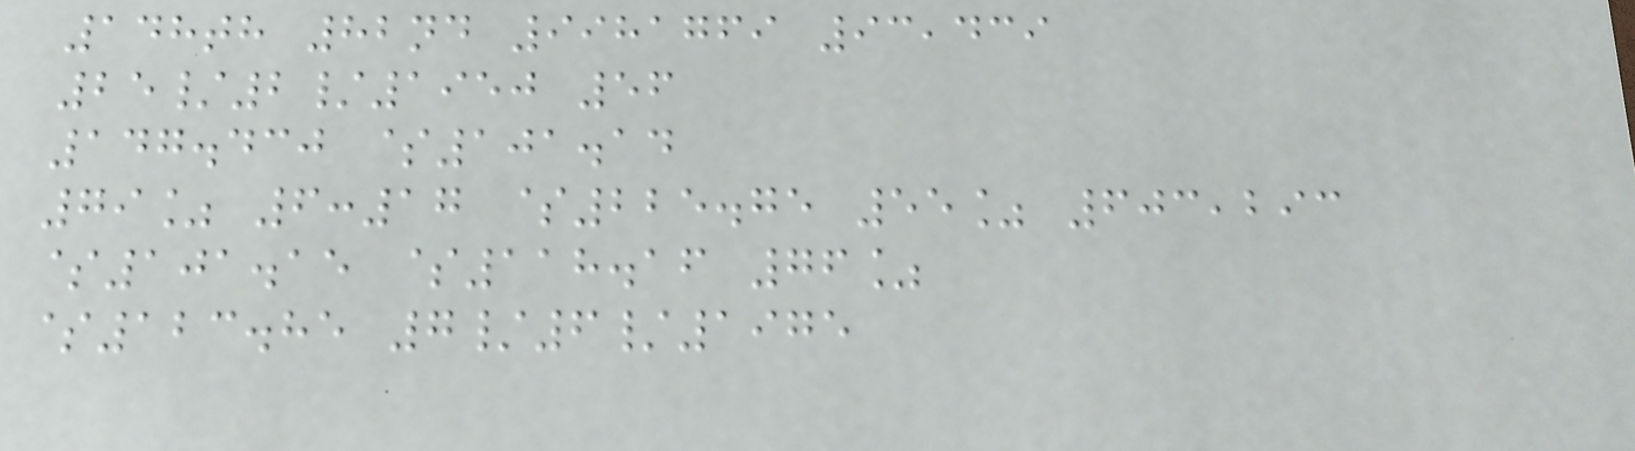148th 82nd 9981769 93,439
25/2/1950 56
147.430 $101.14
79% 6:17 $225.75 55% 603,293
$101.15 $118.16 76%
$123.85 7/6/1975
